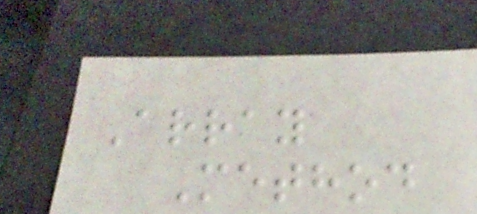Array
Method
